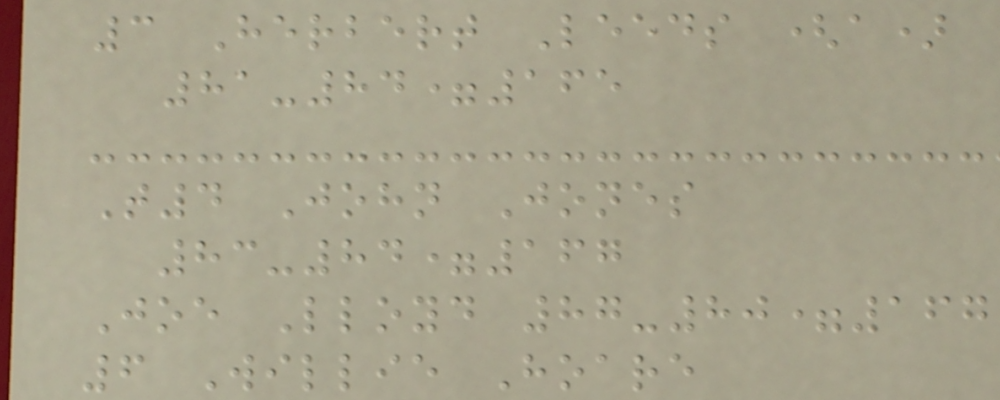3 Herbert Leeds (a)
81-84=165
T4 John Jones
83-84=167
Joe Lloyd 87-80=167
6 Willie Hoare
